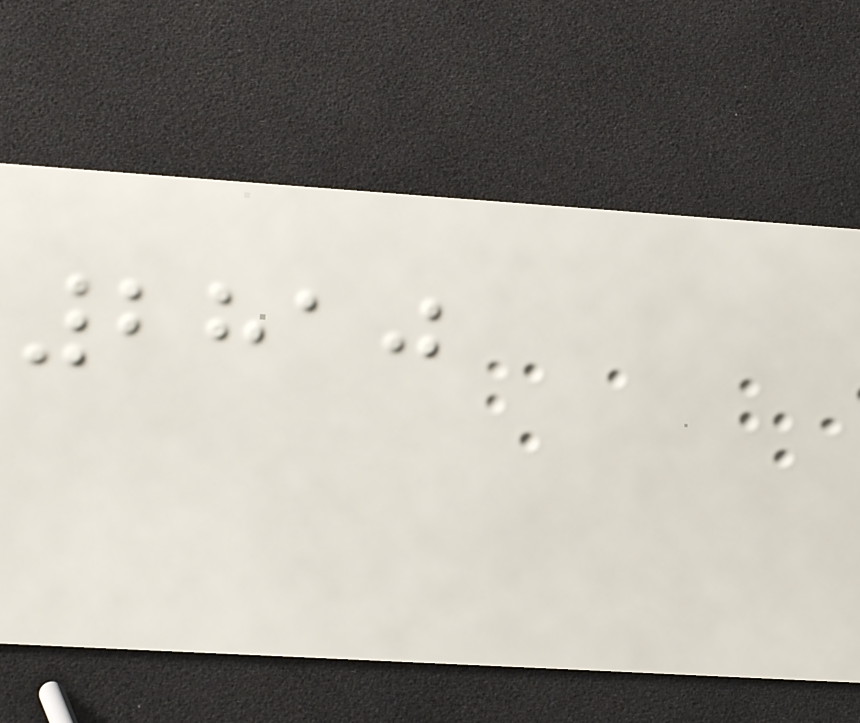2810
